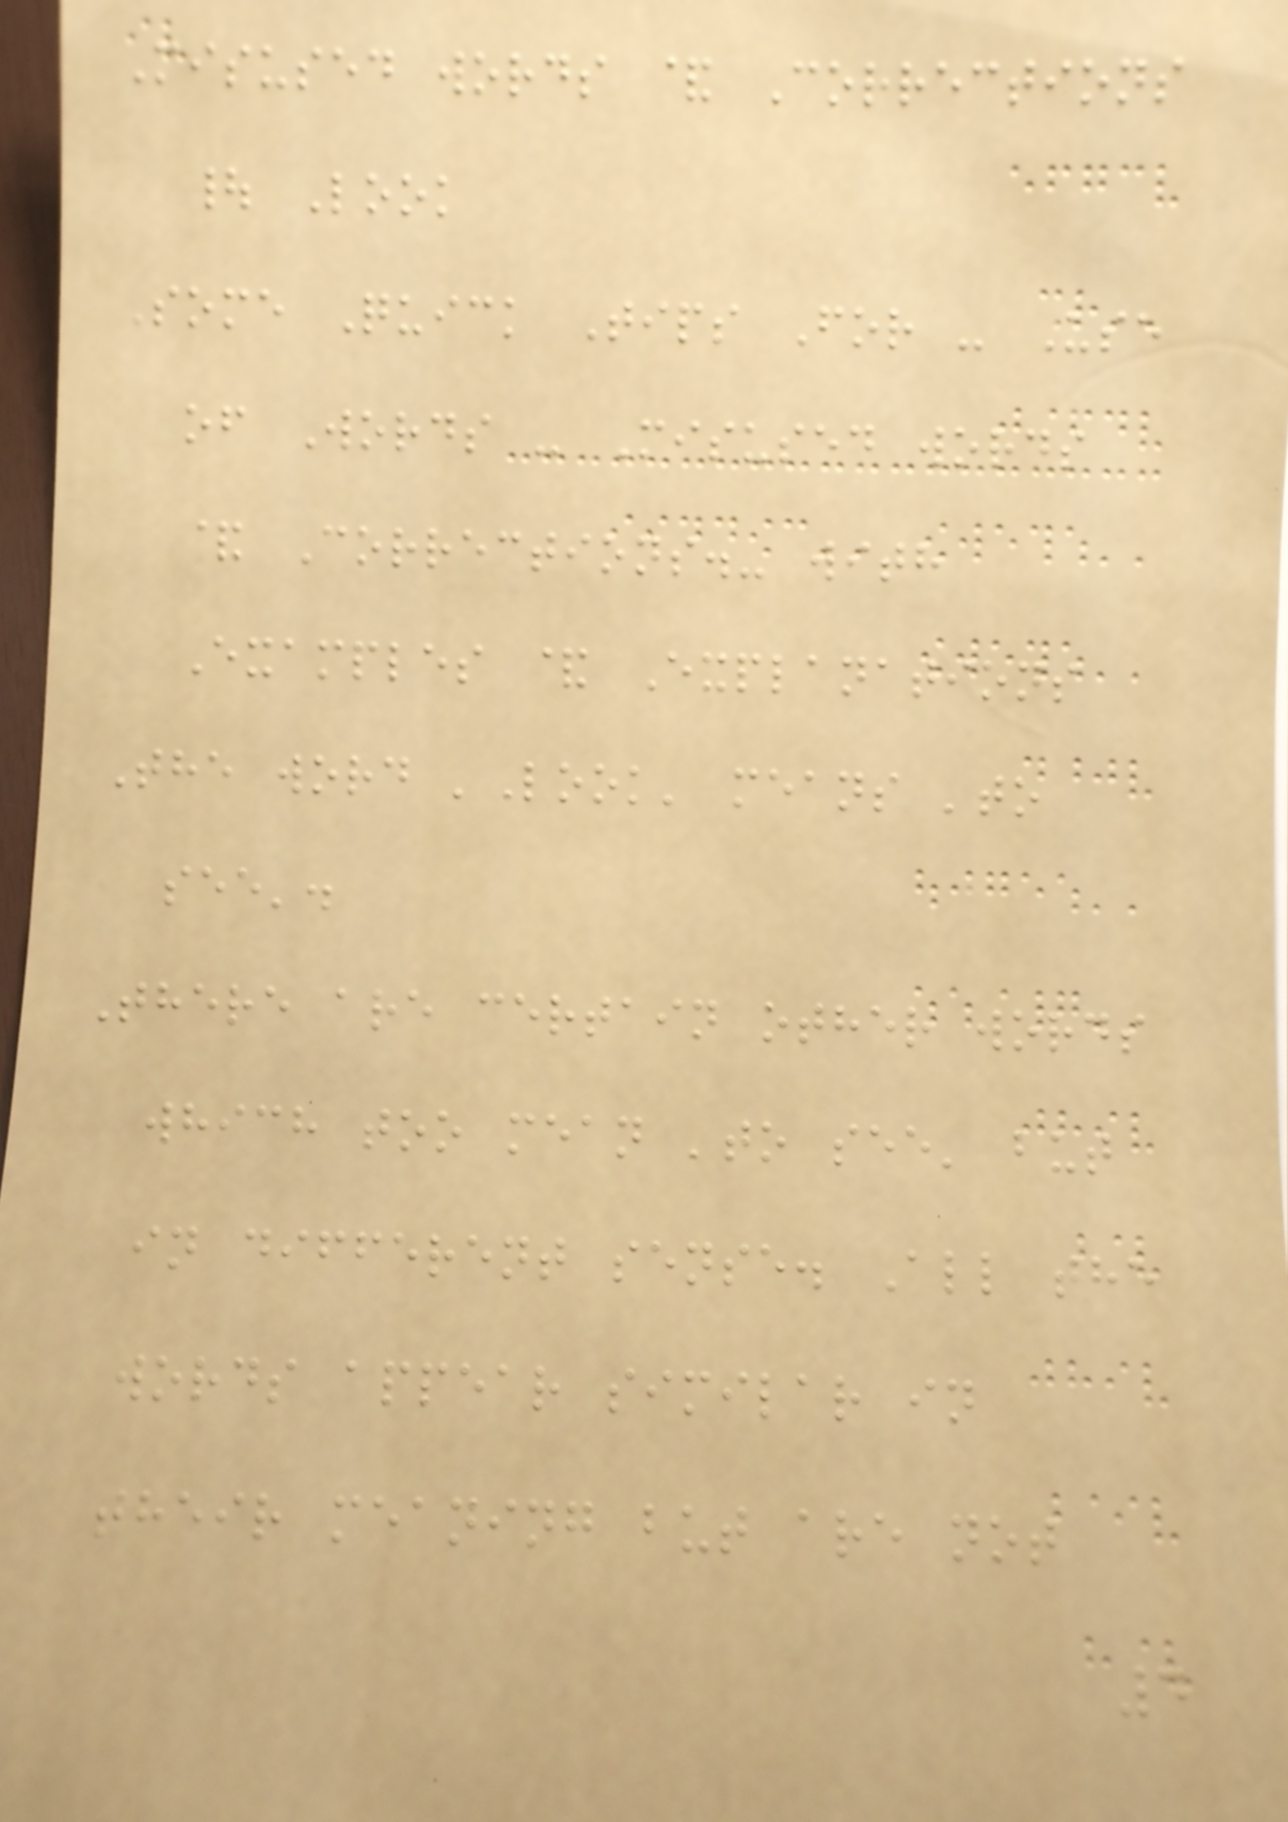Misused words & Corrections
| Look
Some Quick Tips For - Use
of Words - Misused words
& Corrections.- with
Examples & Explanations
The word 'Look' means 'to
see'.
There are certain other words
which too mean 'to see' but
in different sense. All the
words appear similar in
their meaning but are not
4
